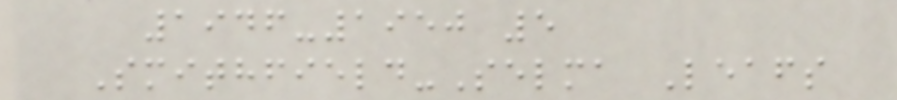1946-1950 5
Smithfield-Selma Leafs
